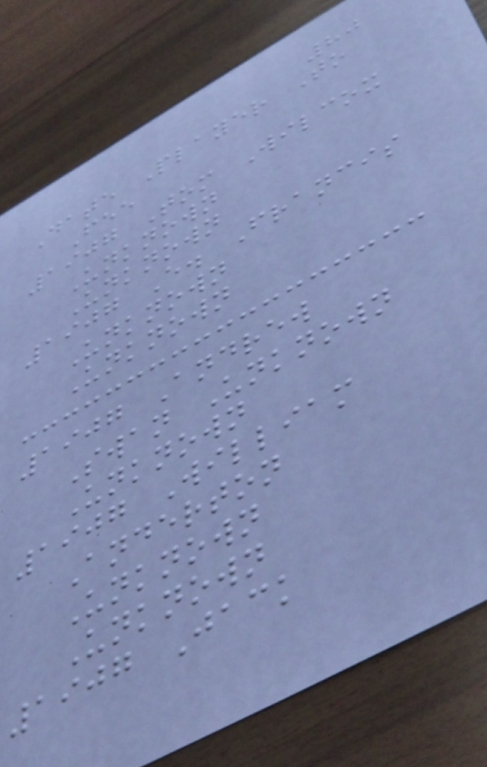80
Date Player To
Fee
1907 Tom Wilcox
Unknown
Unknown
1907 E. Francis
Unknown
Unknown
1907 Andrew
Swan Unknown
Unknown
1907 William
Anderton
Unknown
Unknown
1907 Jack
